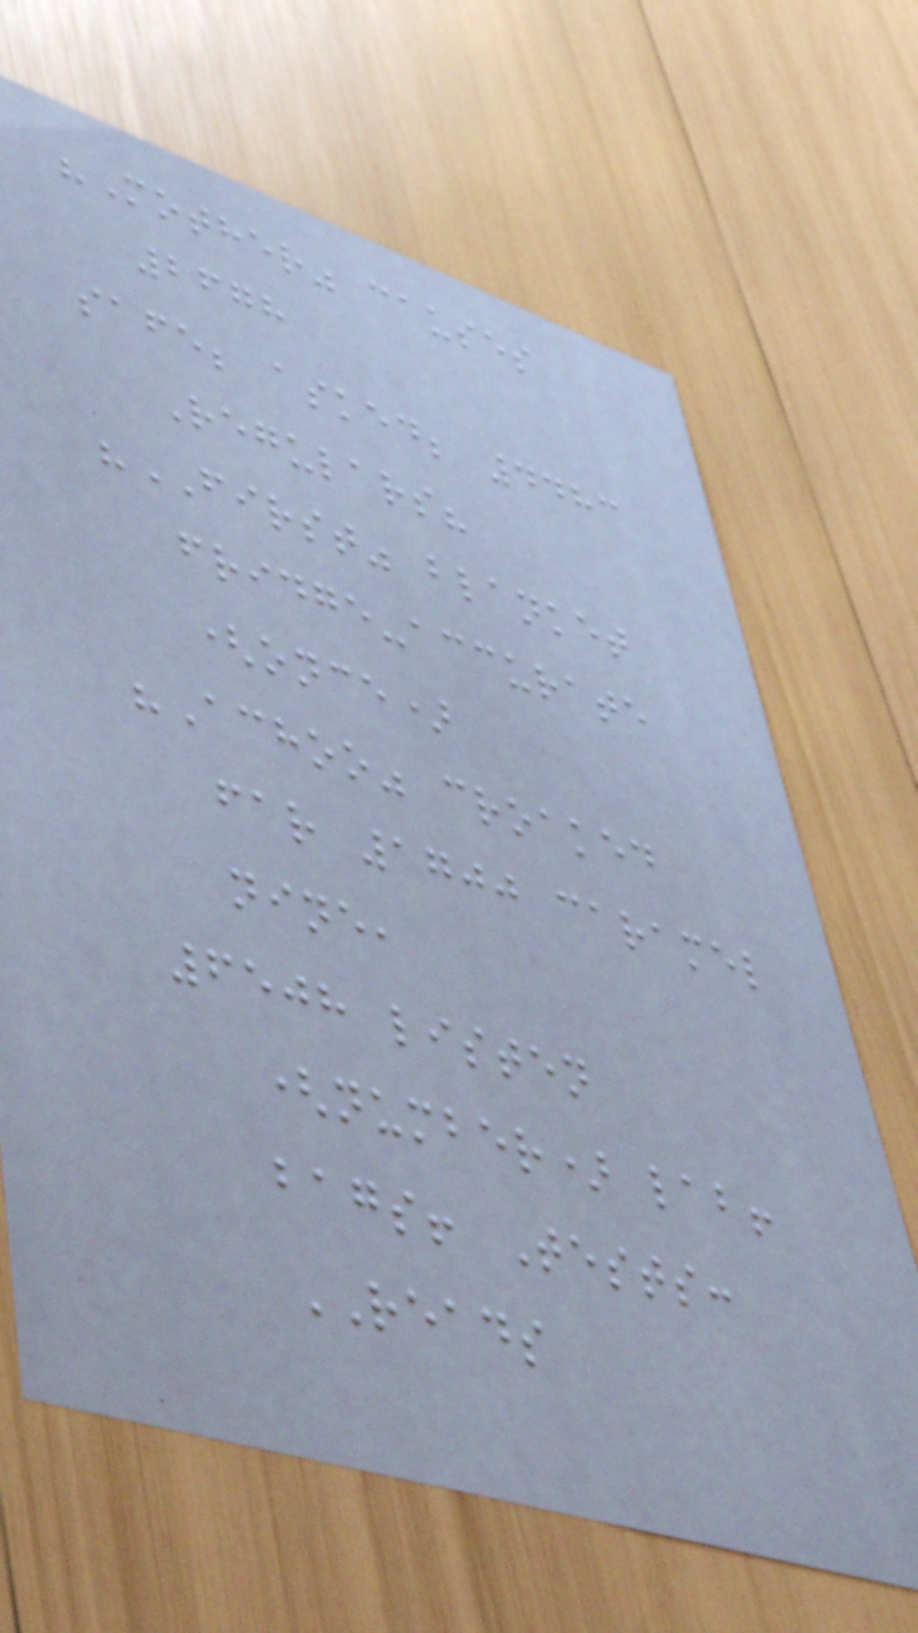"Mother" causes
2678
safe; asked; 4483
Regulars?
"FIRST" blanket
fridge-accurate
(once)
"Achoo" croaked
far 1700 caramel
nine,
6508 listen
(number) lab!
bags! Tests:
READS
